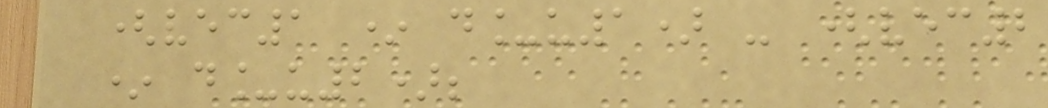(vec1 * d_u1) - (vec2
* d_u2);
